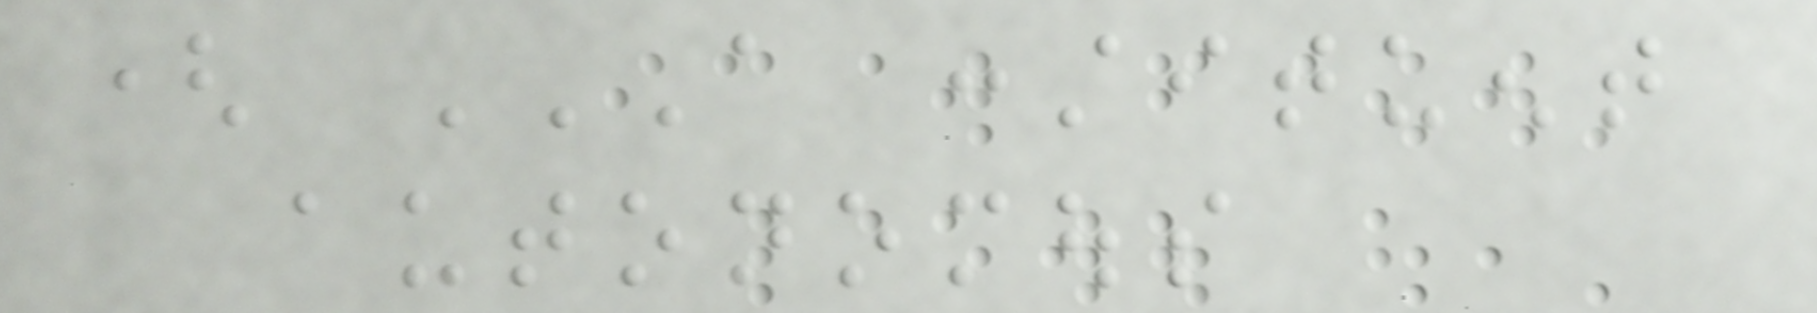( A CONSTITUENT
AUTONOMOUS
